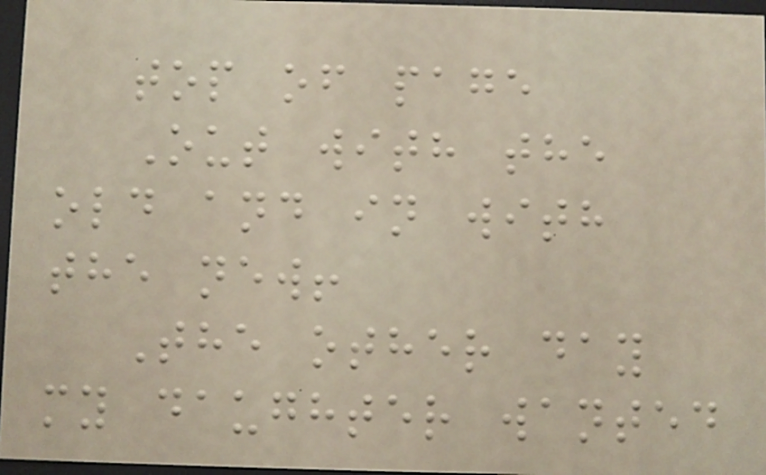top of page
Out with the
old and in with
the new!
The other day
my daughter wanted
